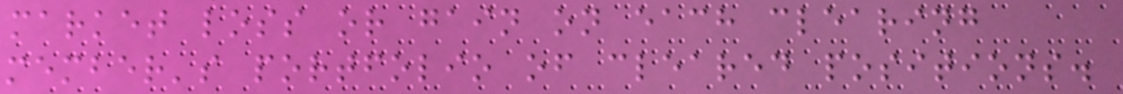market loss or gain on each clearing
member's portfolio of cleared positions.
